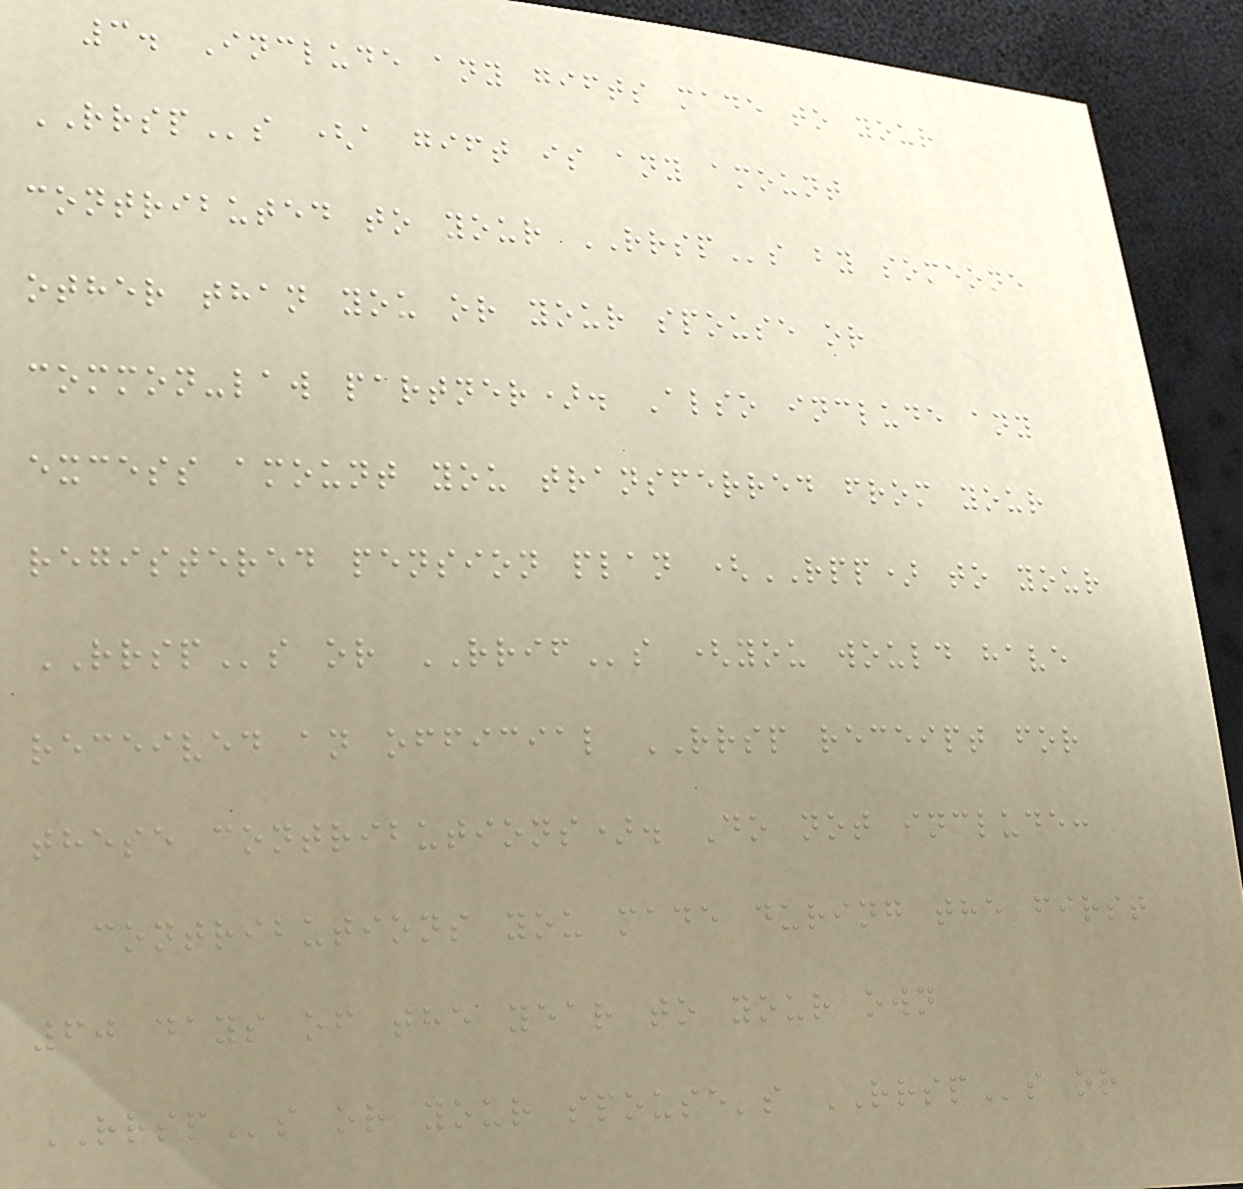3. Include any gifts made to your
RRSPs (a gift is any amount
contributed to your RRSPs by someone
other than you or your spouse or
common-law partner). Also include any
excess amount you transferred from your
registered pension plan (RPP) to your
RRSPs or RRIFs (you would have
received an official RRSP receipt for
these contributions). Do not include:
contributions you made during the first
60 days of the year to your own
RRSPs or your spouse's RRSPs or
